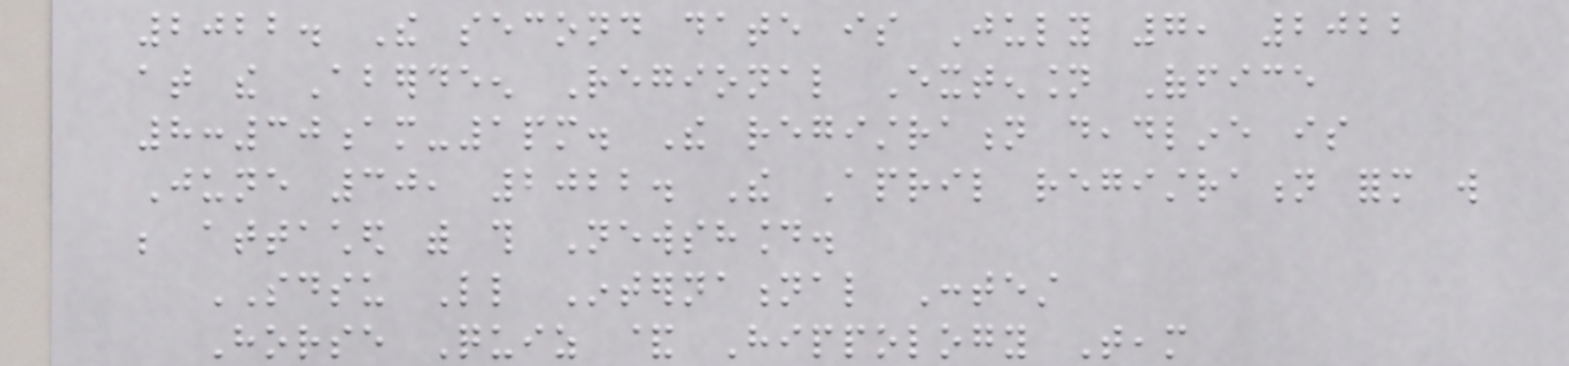2022. The second date is July 7, 2022
at the Aberdeen Regional Extension Office
8:30am-1pm. The registration deadline is
June 30, 2022. The April registration form will
be attached with this Newshound.
SDSU Little International Contest
Horse Quiz & Hippology Team
